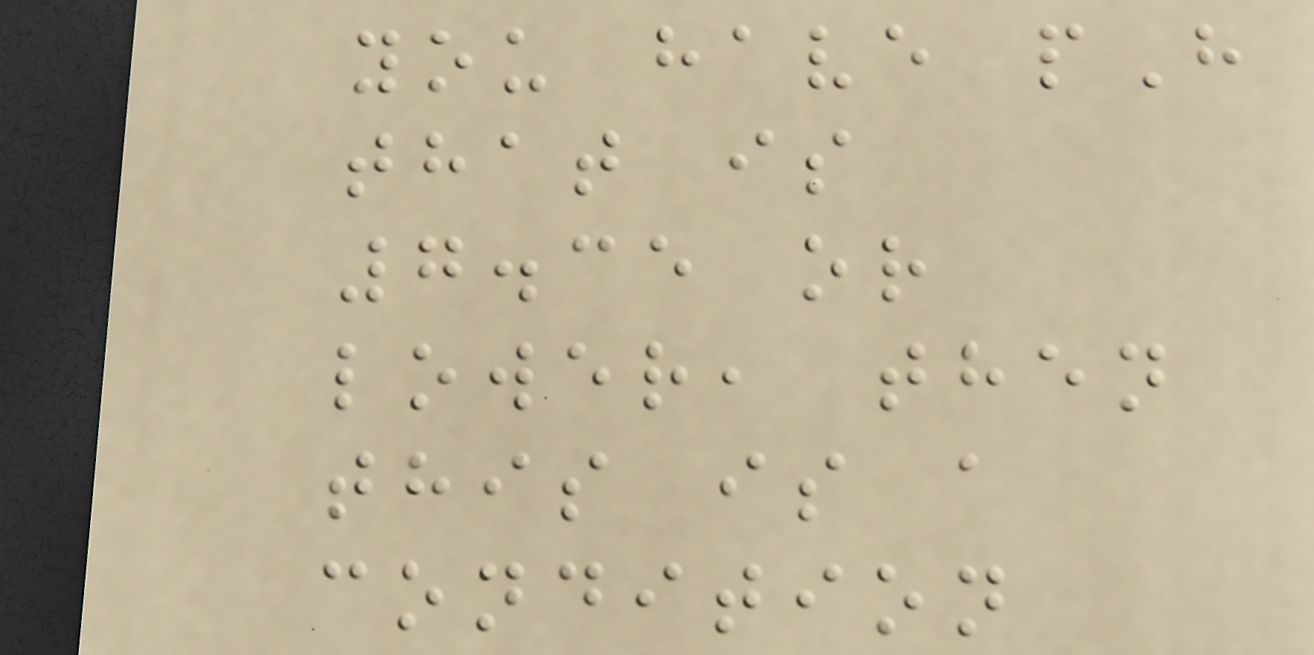you have pH
that is
7.35 or
lower, then
this is a
condition
